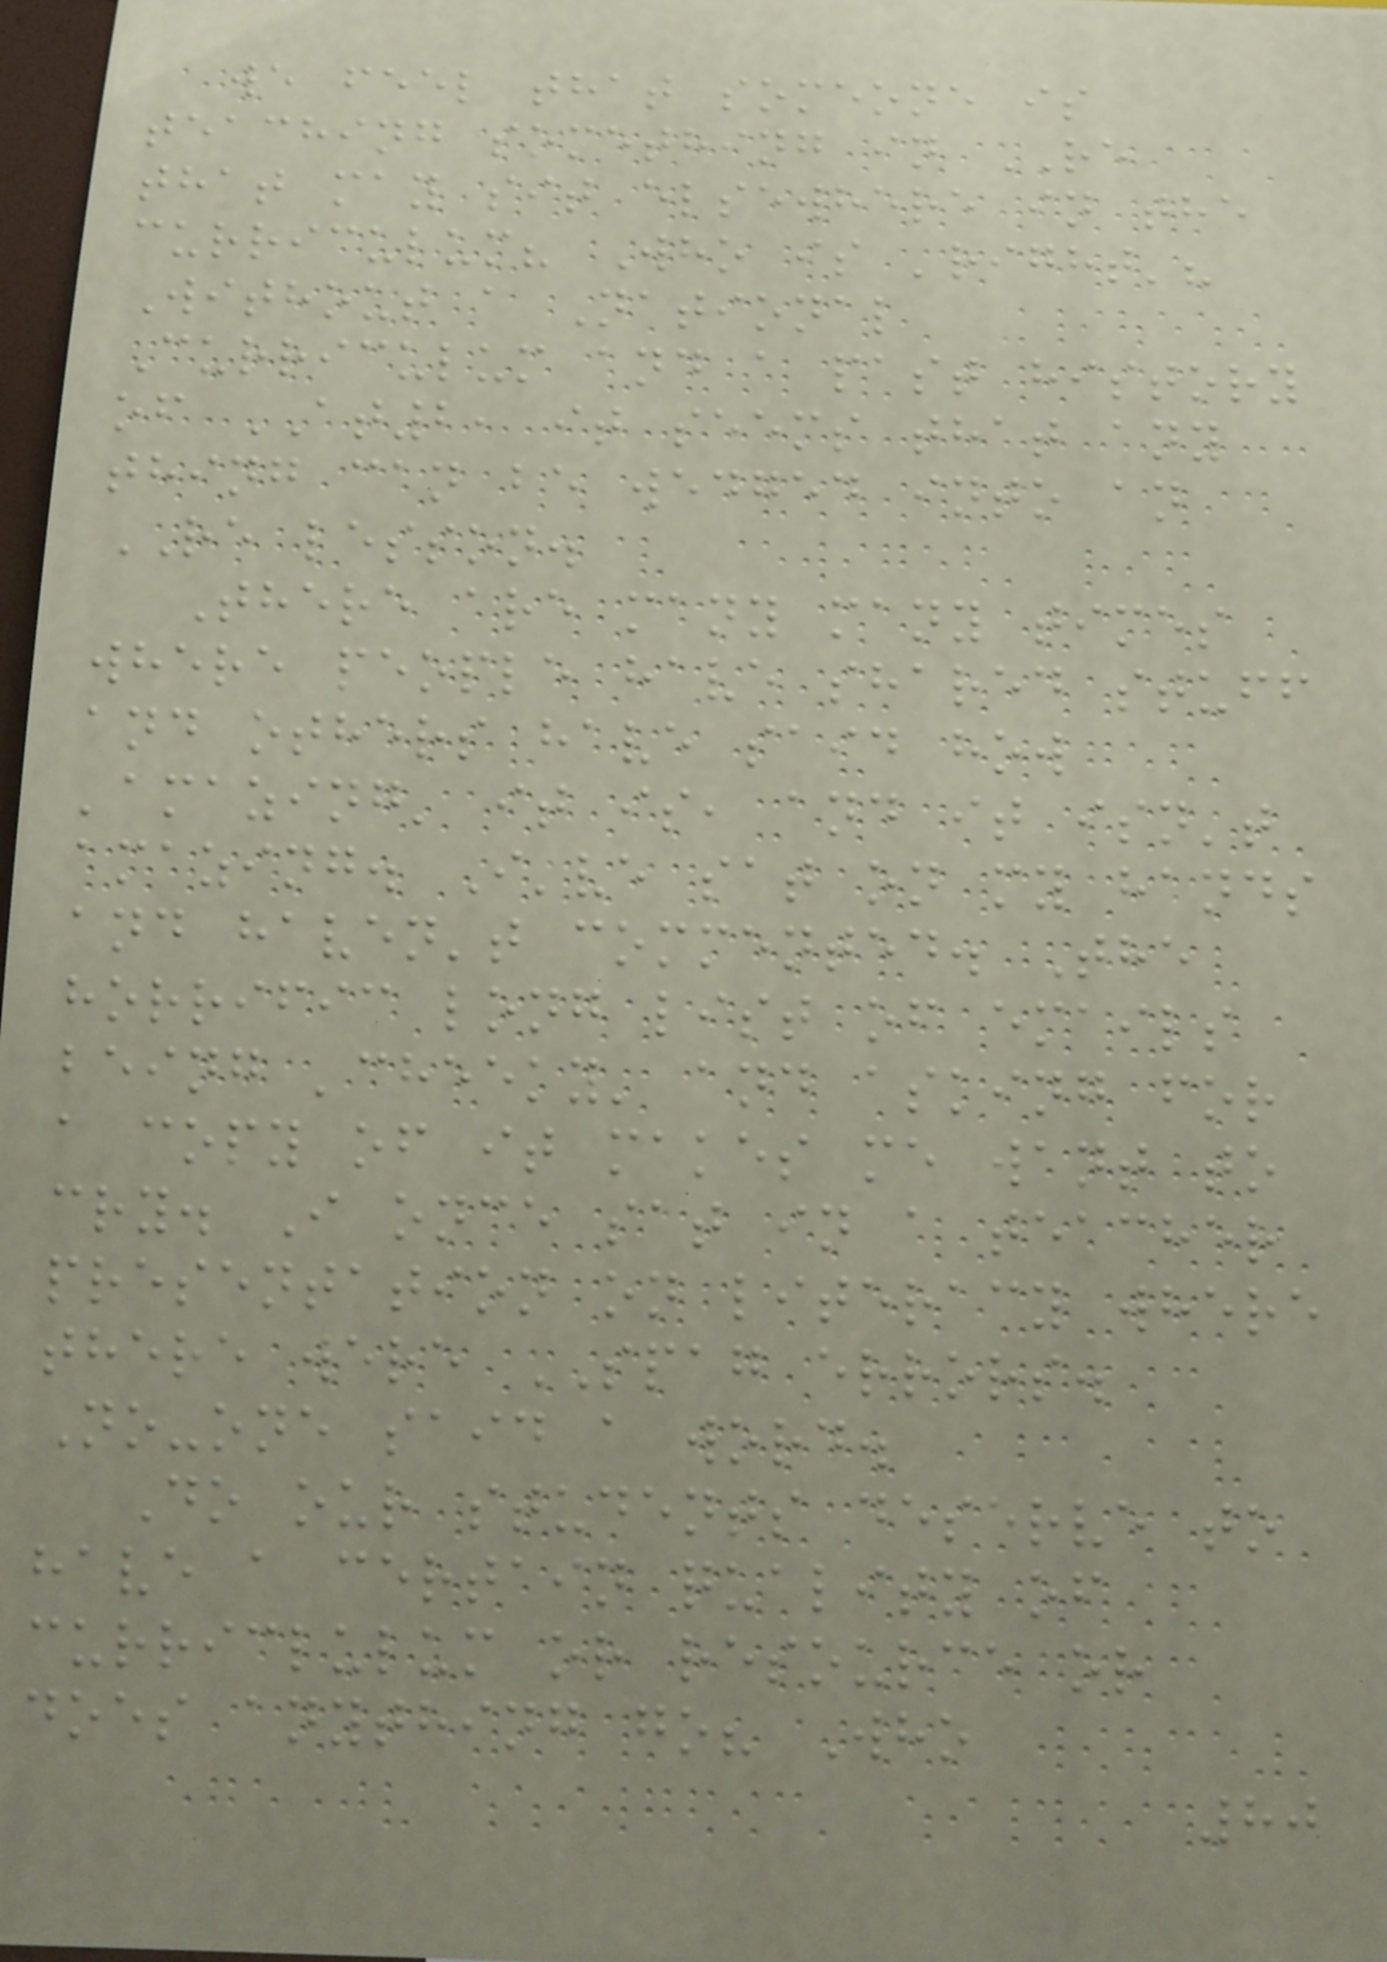we feel that someone is
teaching something in RE
that may sit elsewhere in the
curriculum? Who is 'right'?
Without a National
Curriculum and a past history
of AT2, it seems that any
thing can be wedged into an
RE lesson.
There are many many times
where people have shared stuff
and others have said how
'amazing' it is, and it isn't
amazing. I've sat on my hands
and haven't commented. The
horrific long list of emails
being 'cheeky' and asking for
a copy of it makes me want to
cry. I once sat in a teacher
presentation on literacy where
there were SPAG errors.
No-one said a word.
Do our students deserve to
have a certain quality of
curriclulum or resource or
does anything go? Who
80
